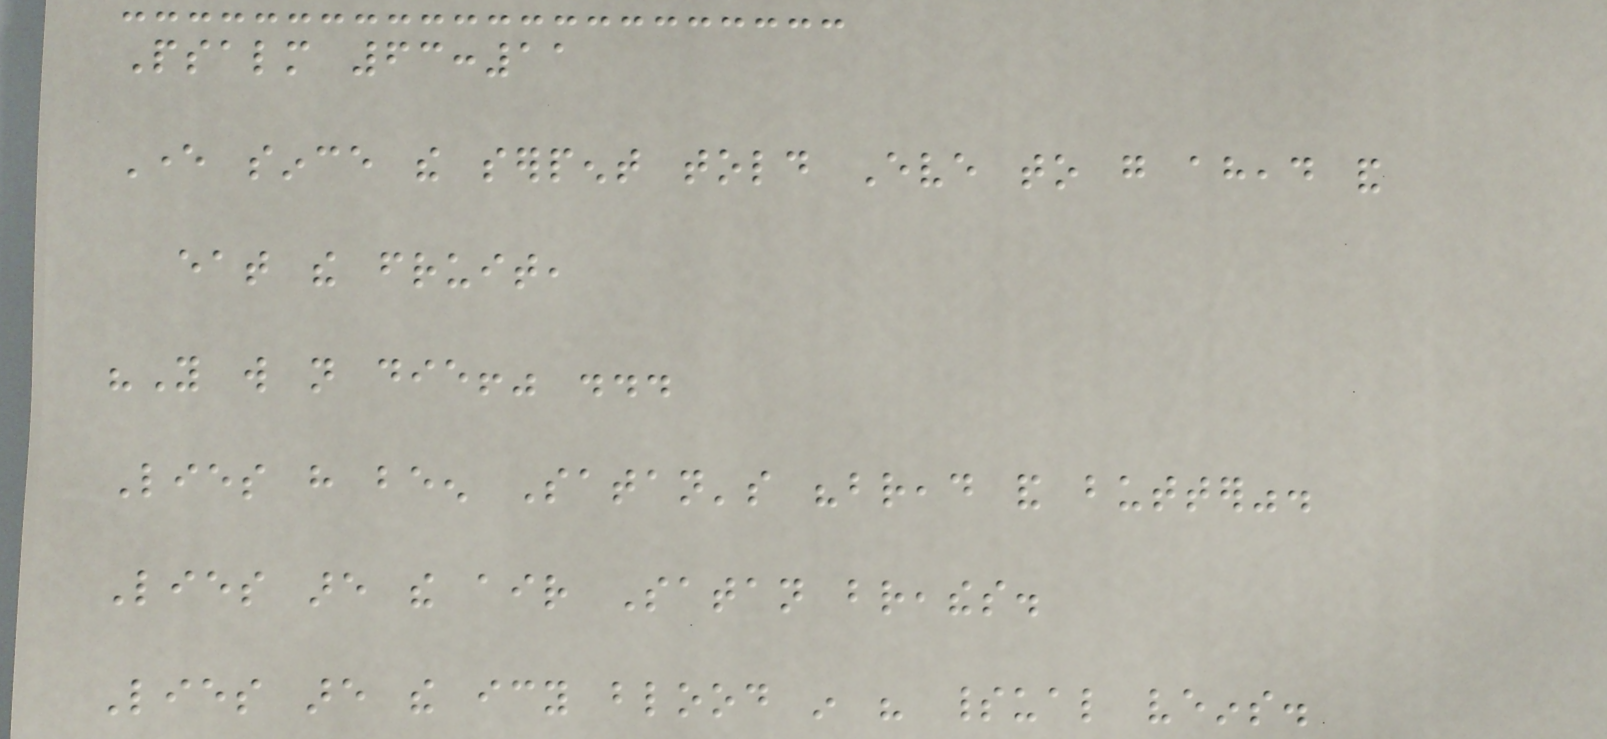Psalm 63:11
Ever since the serpent told Eve to go ahead and
eat the fruit,
"You will not die!" ...
Lies have been Satan's "bread and butter".
Lies are the air Satan breathes.
Lies are the icy blood in his spiritual veins.
